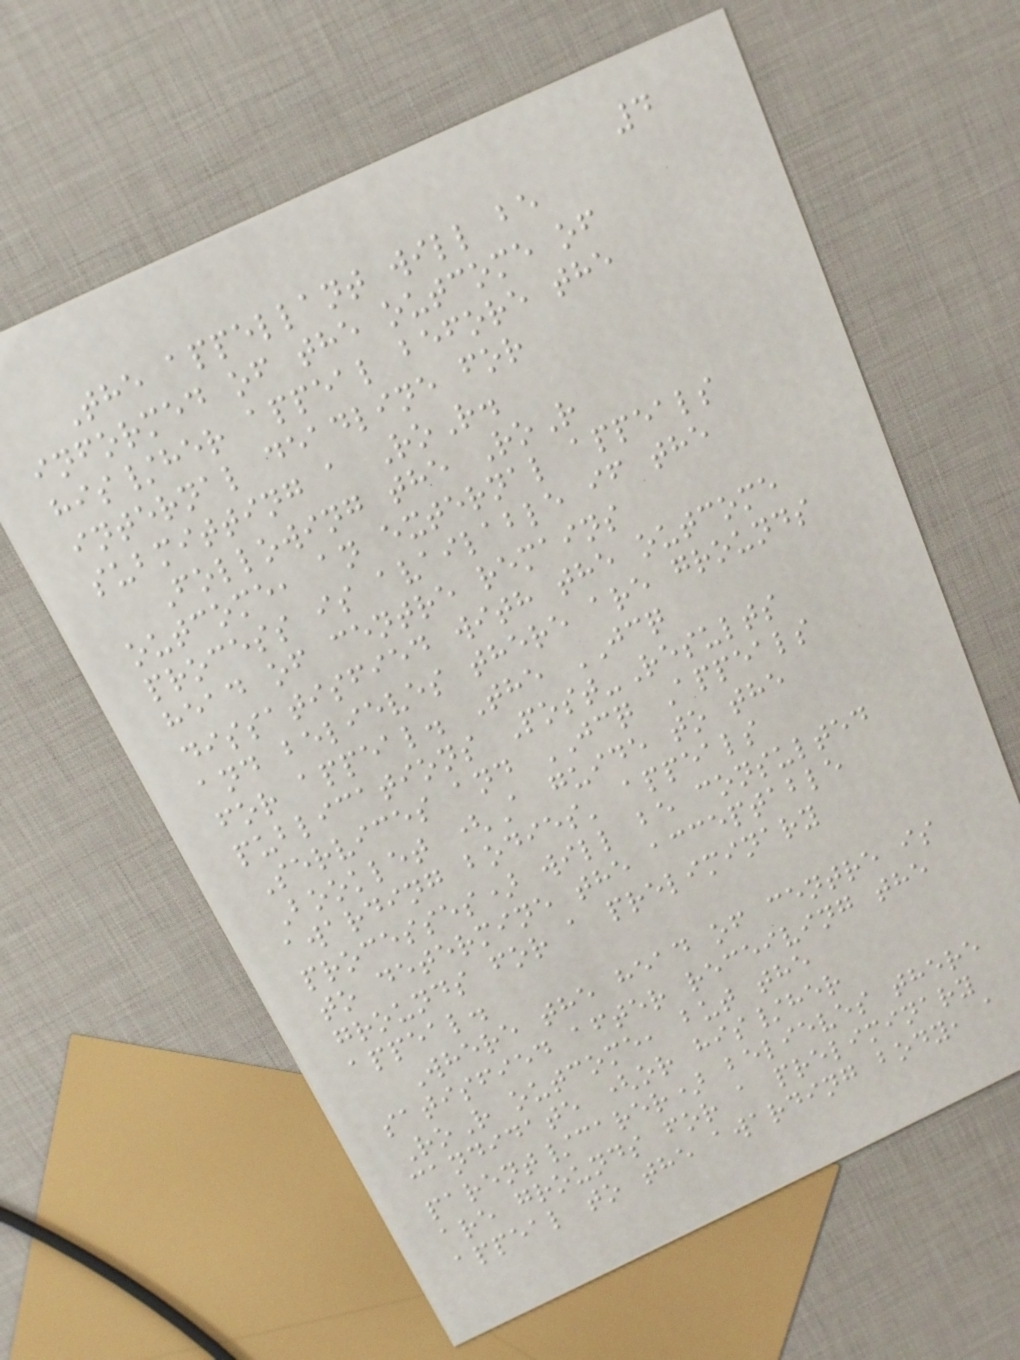4
The appellant will be
informed of the outcome of
his/her appeal before the
internal deadline for
submitting a RoR.
Following the RoR
outcome, an external appeals
process is available if the
head of centre remains
dissatisfied with the outcome
and believes there are grounds
for appeal. The JCQ
publications Post-Results
Services and JCQ Appeals
Booklet (A guide to the
awarding bodies' appeals
processes) will be consulted
to determine the acceptable
grounds for a preliminary
appeal.
Where the head of centre is
satisfied after receiving the
RoR outcome, but the
candidate (or his/her
parent/carer) believes there
are grounds for a preliminary
appeal to the awarding body, a
